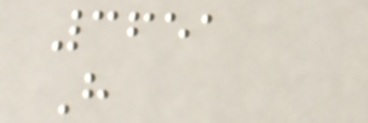3651
H
